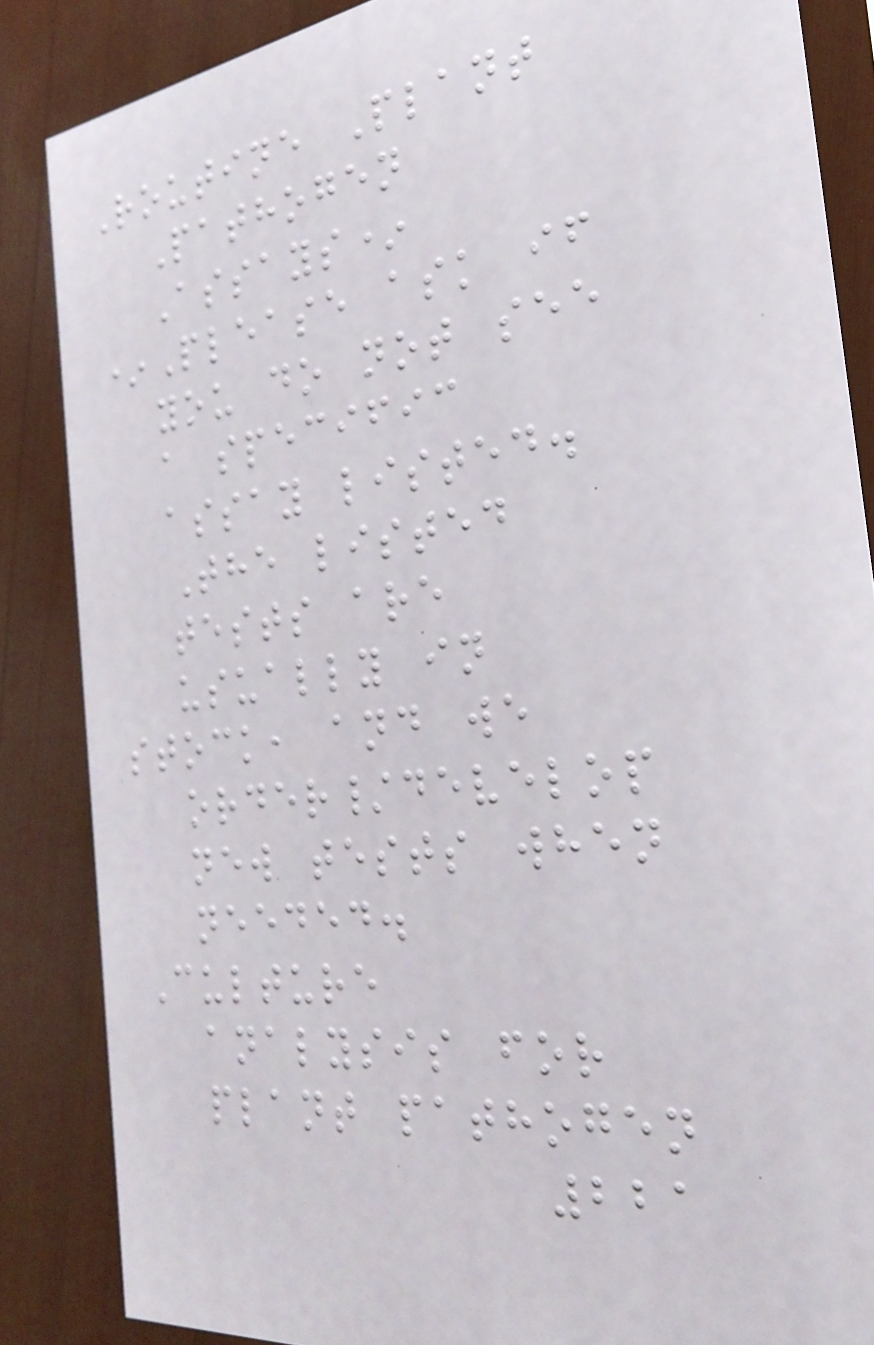Routine Plant
Pathogen
Assays*
*Please ask if
you do not see
a specific
assay listed.
The listed
tests are
usually in
stock, and we
order/develop
new tests when
needed.
Culture
analysis for
plant pathogen
221
